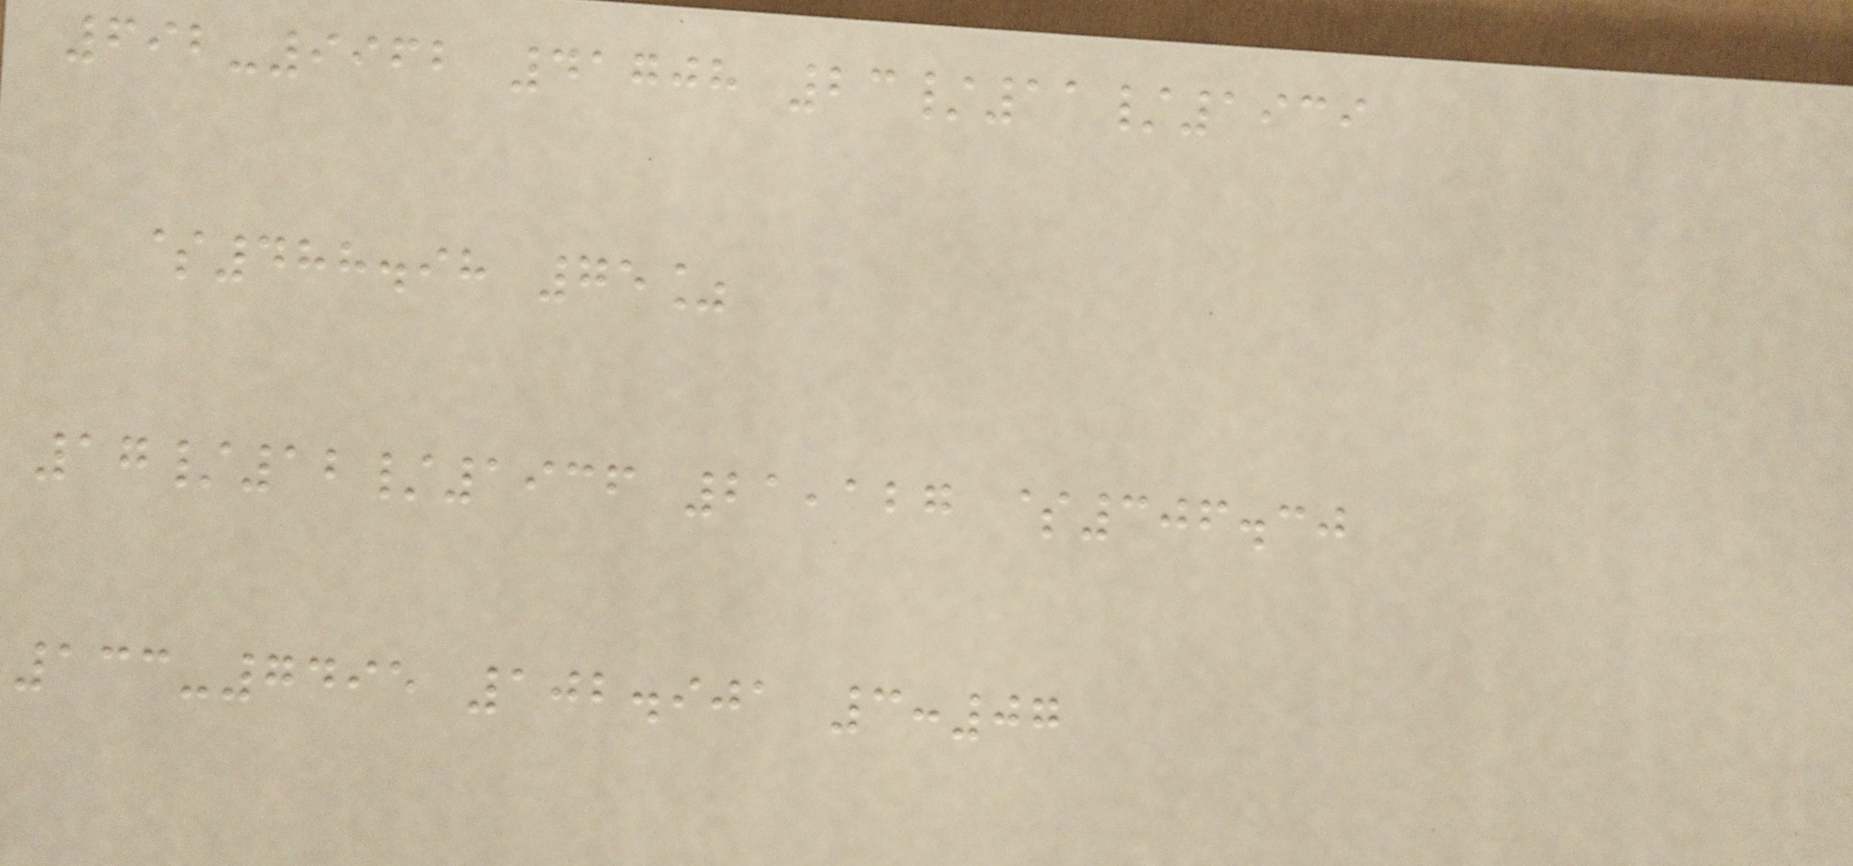692-9962 41708 23/11/1939
$488.98 75%
17/12/1936 21,127 $306.30
133-7495 102.901 3:07
